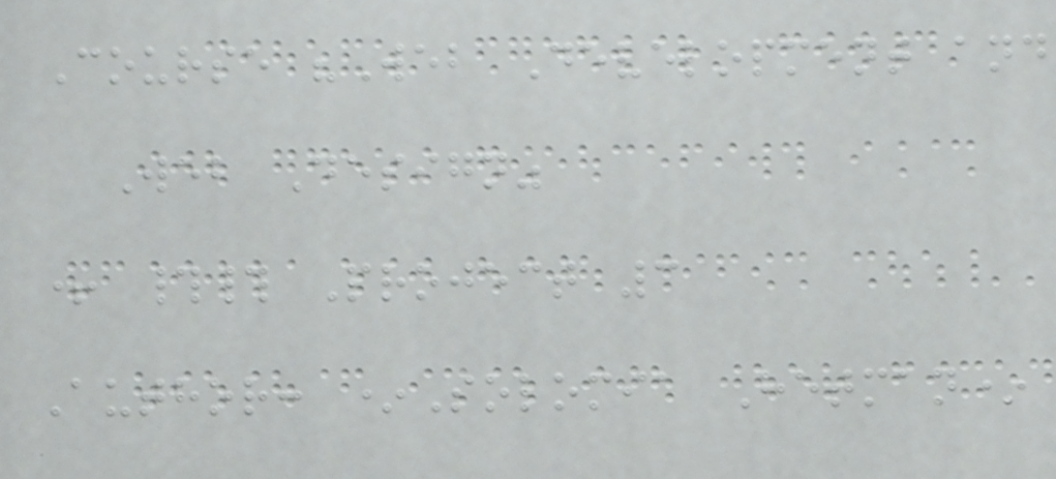Course "Web Development and
Web Design"
+ ## Project 3
Author: *Solomia Hetman*
